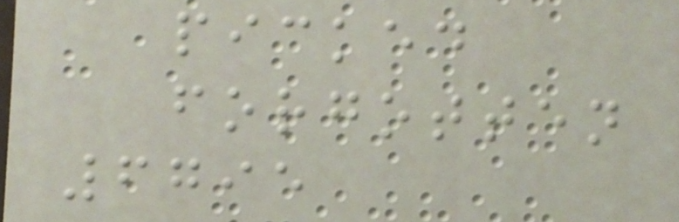picked
forgotten
6795
